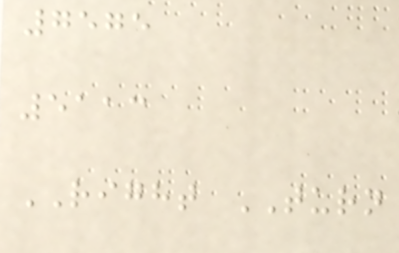7575
5113
RIGHT TURN
